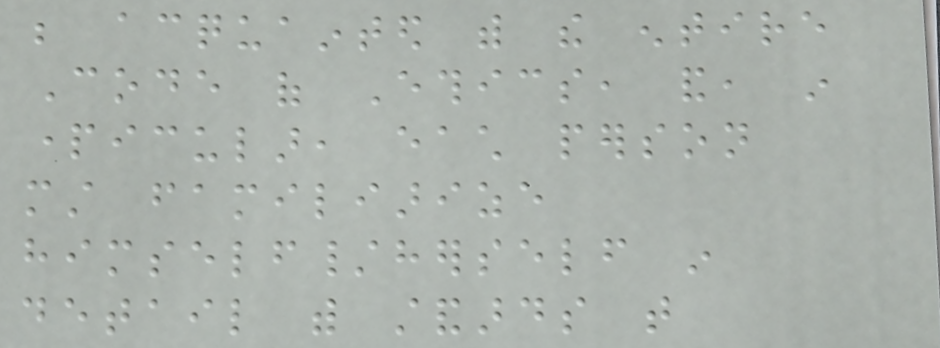be acquainted with the entire
Code of Ethics, and, in
particular, each person
must familiarize
himself/herself in
detail with standards that
